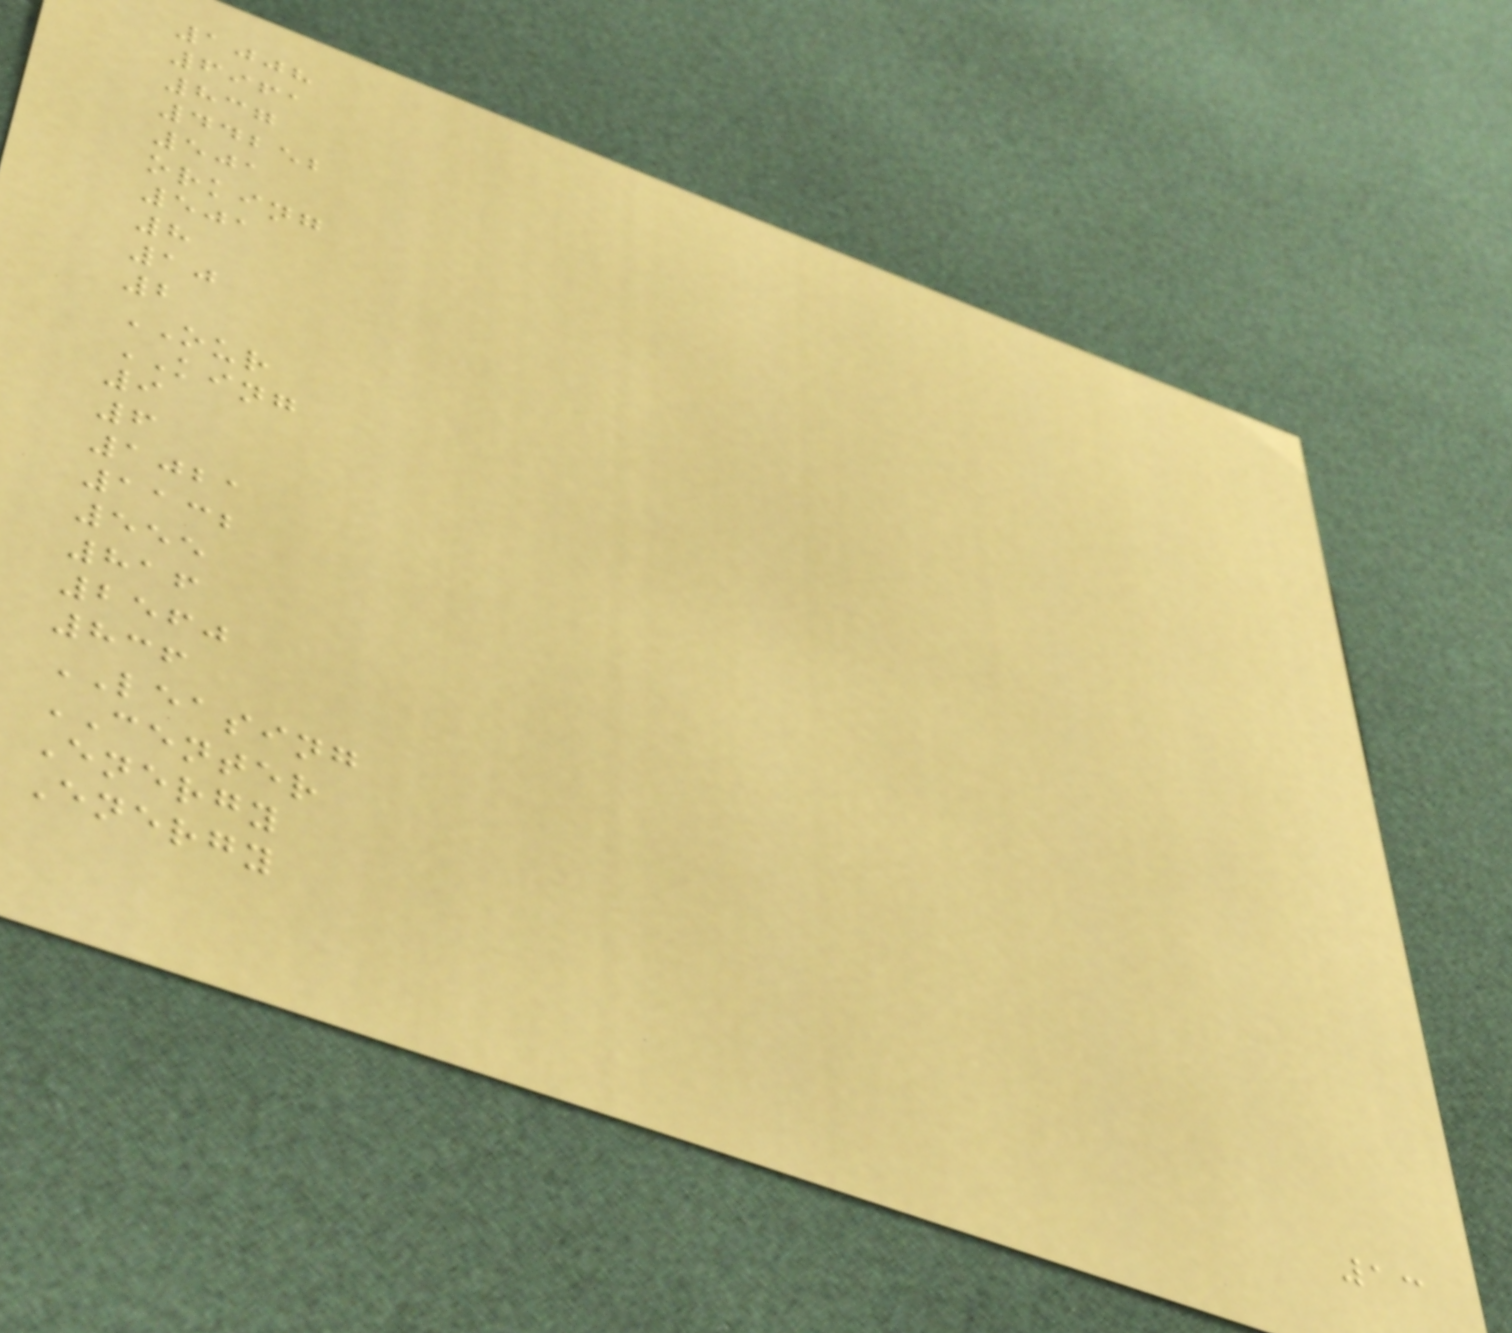1008
6961
837
44252
501
orking
501
8
10
2
OUR
KING
9
6
1021
1132
555
816
2560
836
LEASING
CENTER
Energy
Energy
13
